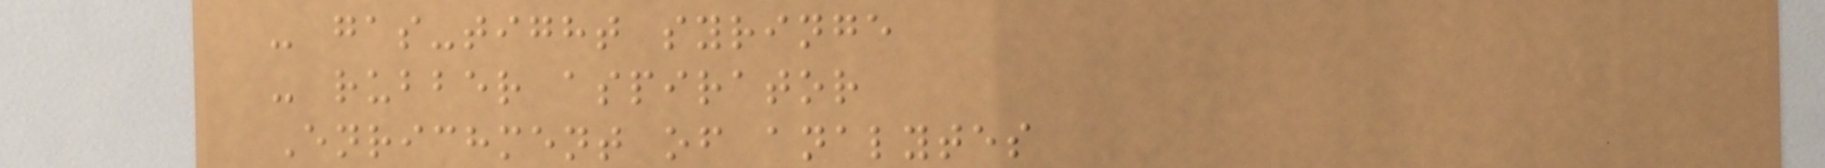- gas-tight syringe
- rubber aspirator
Enrichment of analytes
